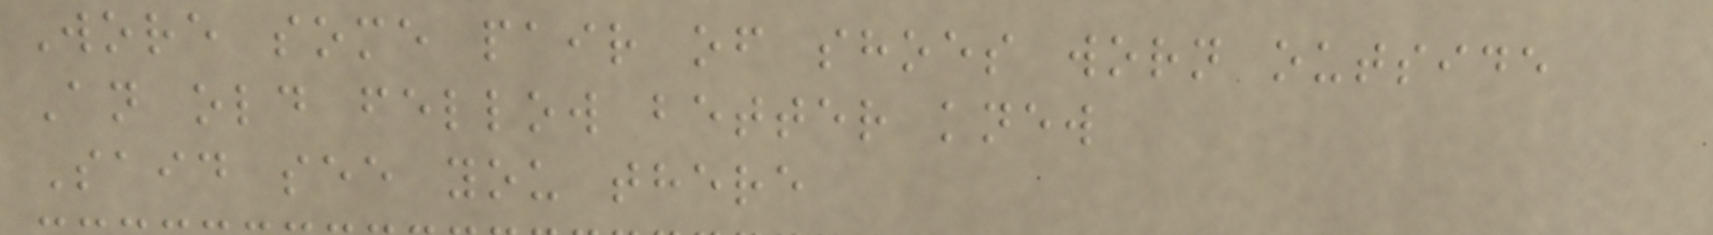Wore some pair of shoes worn outside
An old fellow better knew
Said see you there
